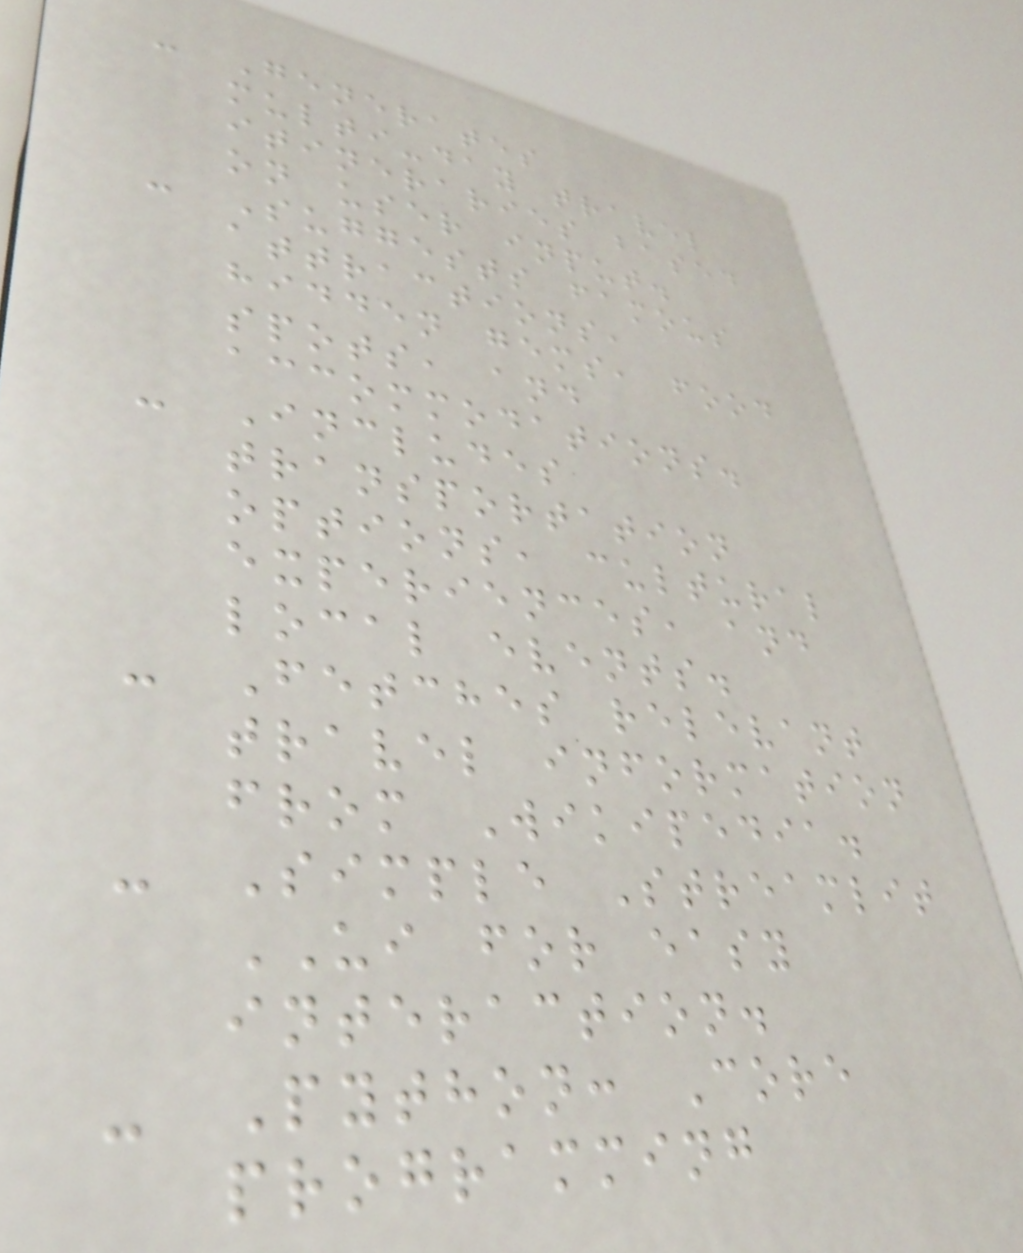- Generates
multi-day travel
itineraries based
on user input.
- Suggests famous
attractions,
hidden gems, food
spots, and
accommodations.
- Includes
transportation
options, cultural
experiences, and
local events.
- Fetches relevant
travel information
from Wikipedia.
- Simple Streamlit
UI for easy
interaction.
- Python: Core
programming
